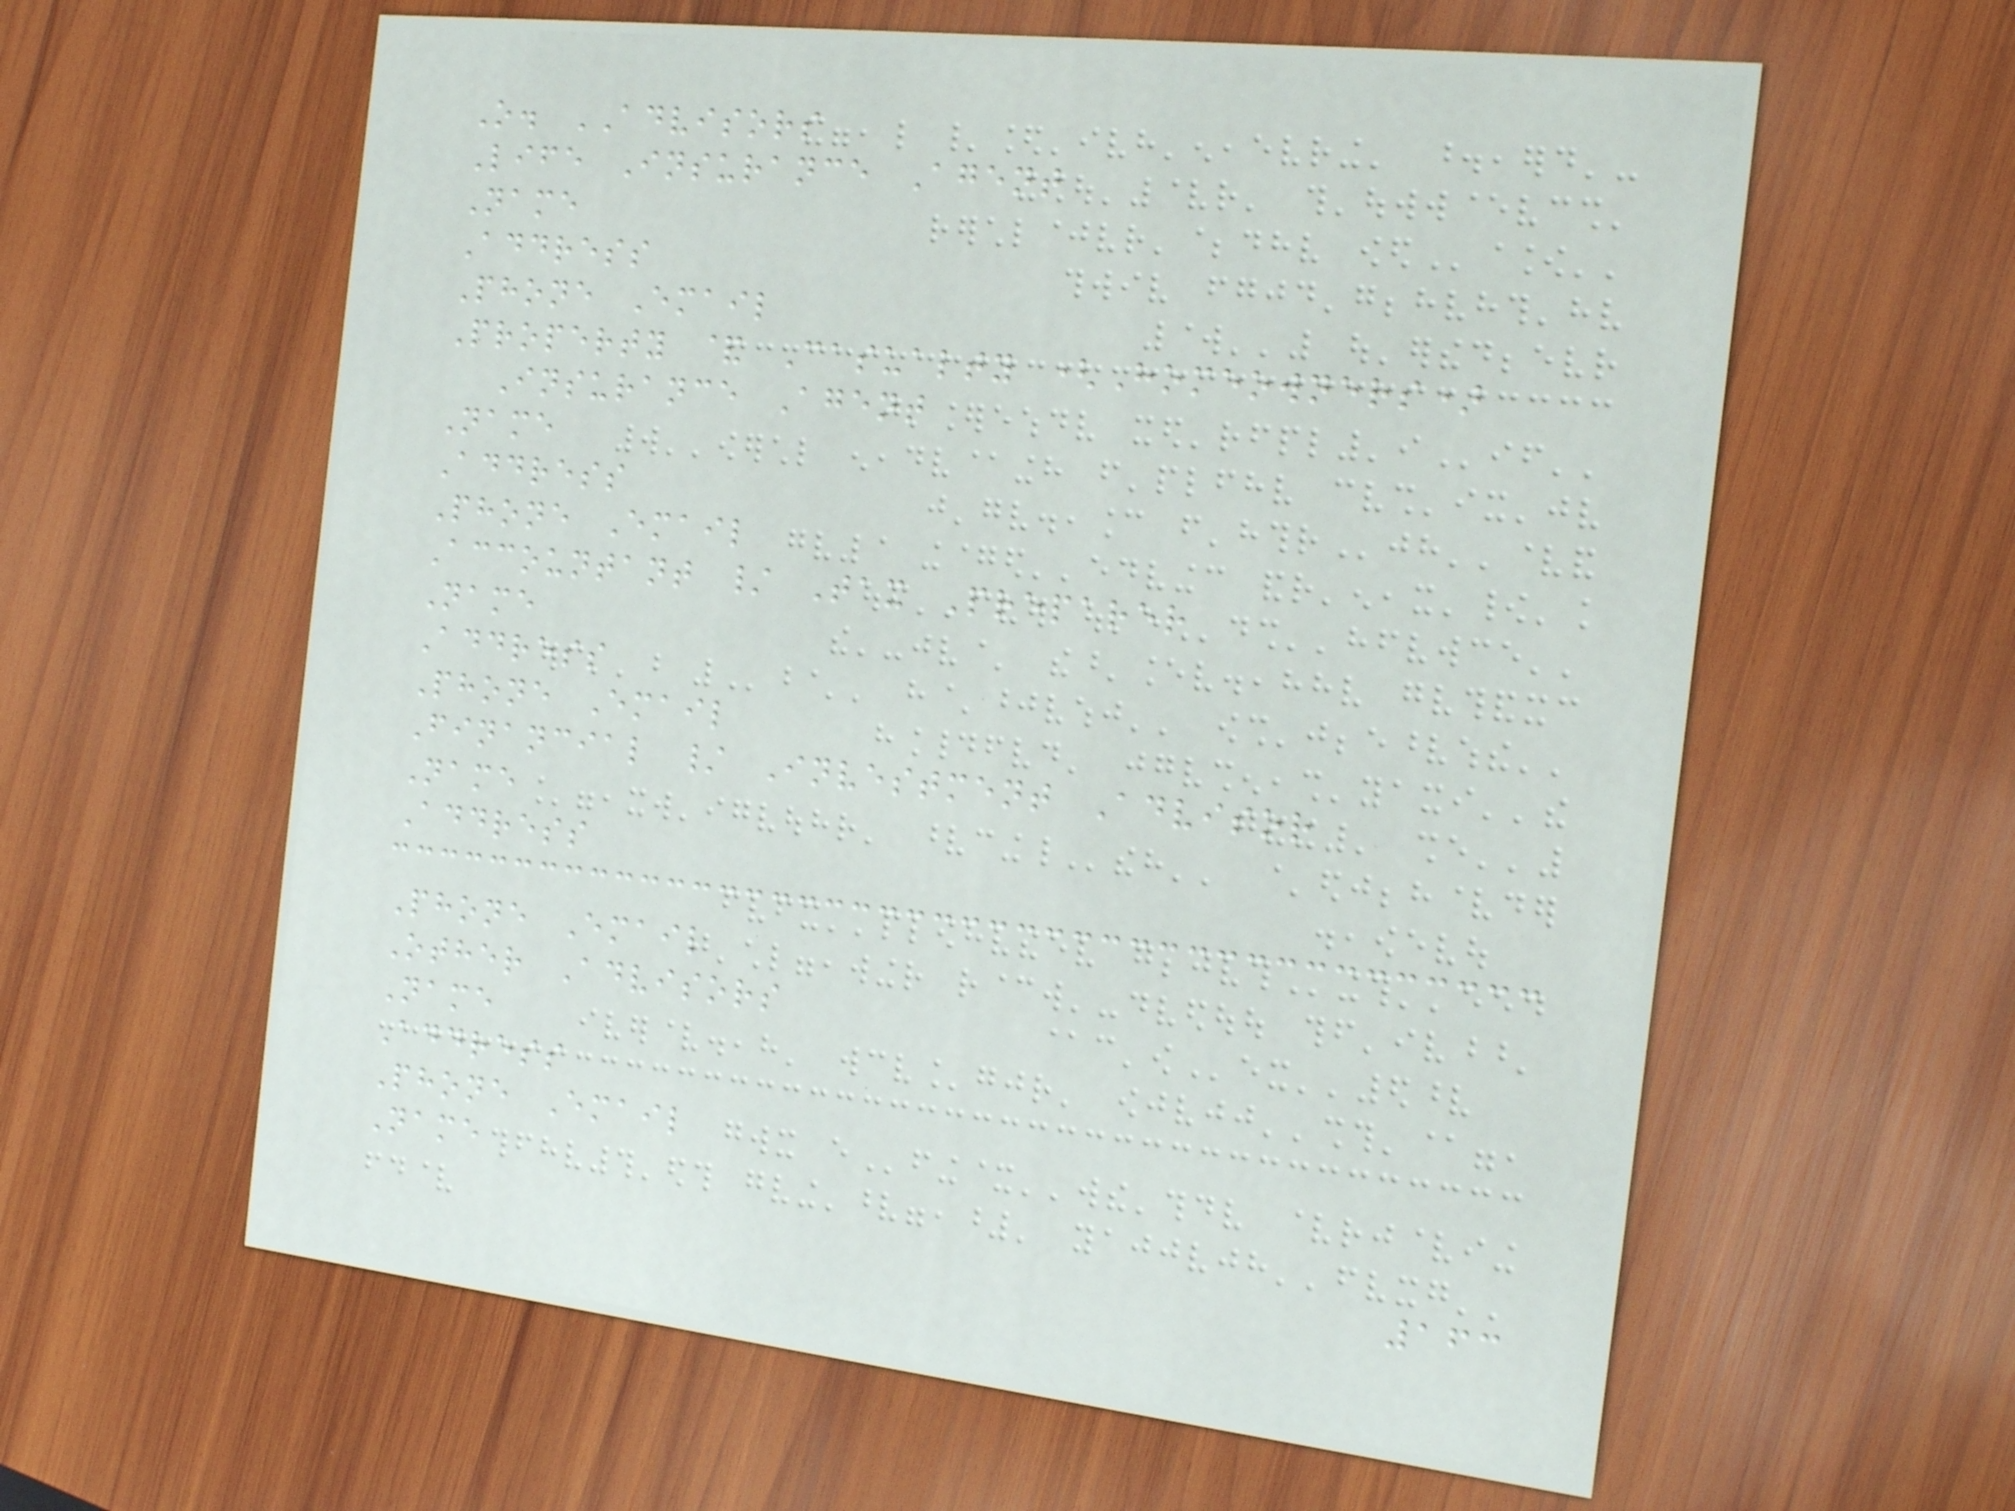O. ADVISORS
Life Insurance Agent
Name
Address
Phone Email
Property & Casualty (Homeowners)
Insurance Agent
Name
Address
Phone Email
Accountant / Tax Preparer
Name
Address
Phone Email
Financial / Investment Advisor
Name
Address
Phone Email
Other Advisors
Name
Address
Phone Email
Name
163
